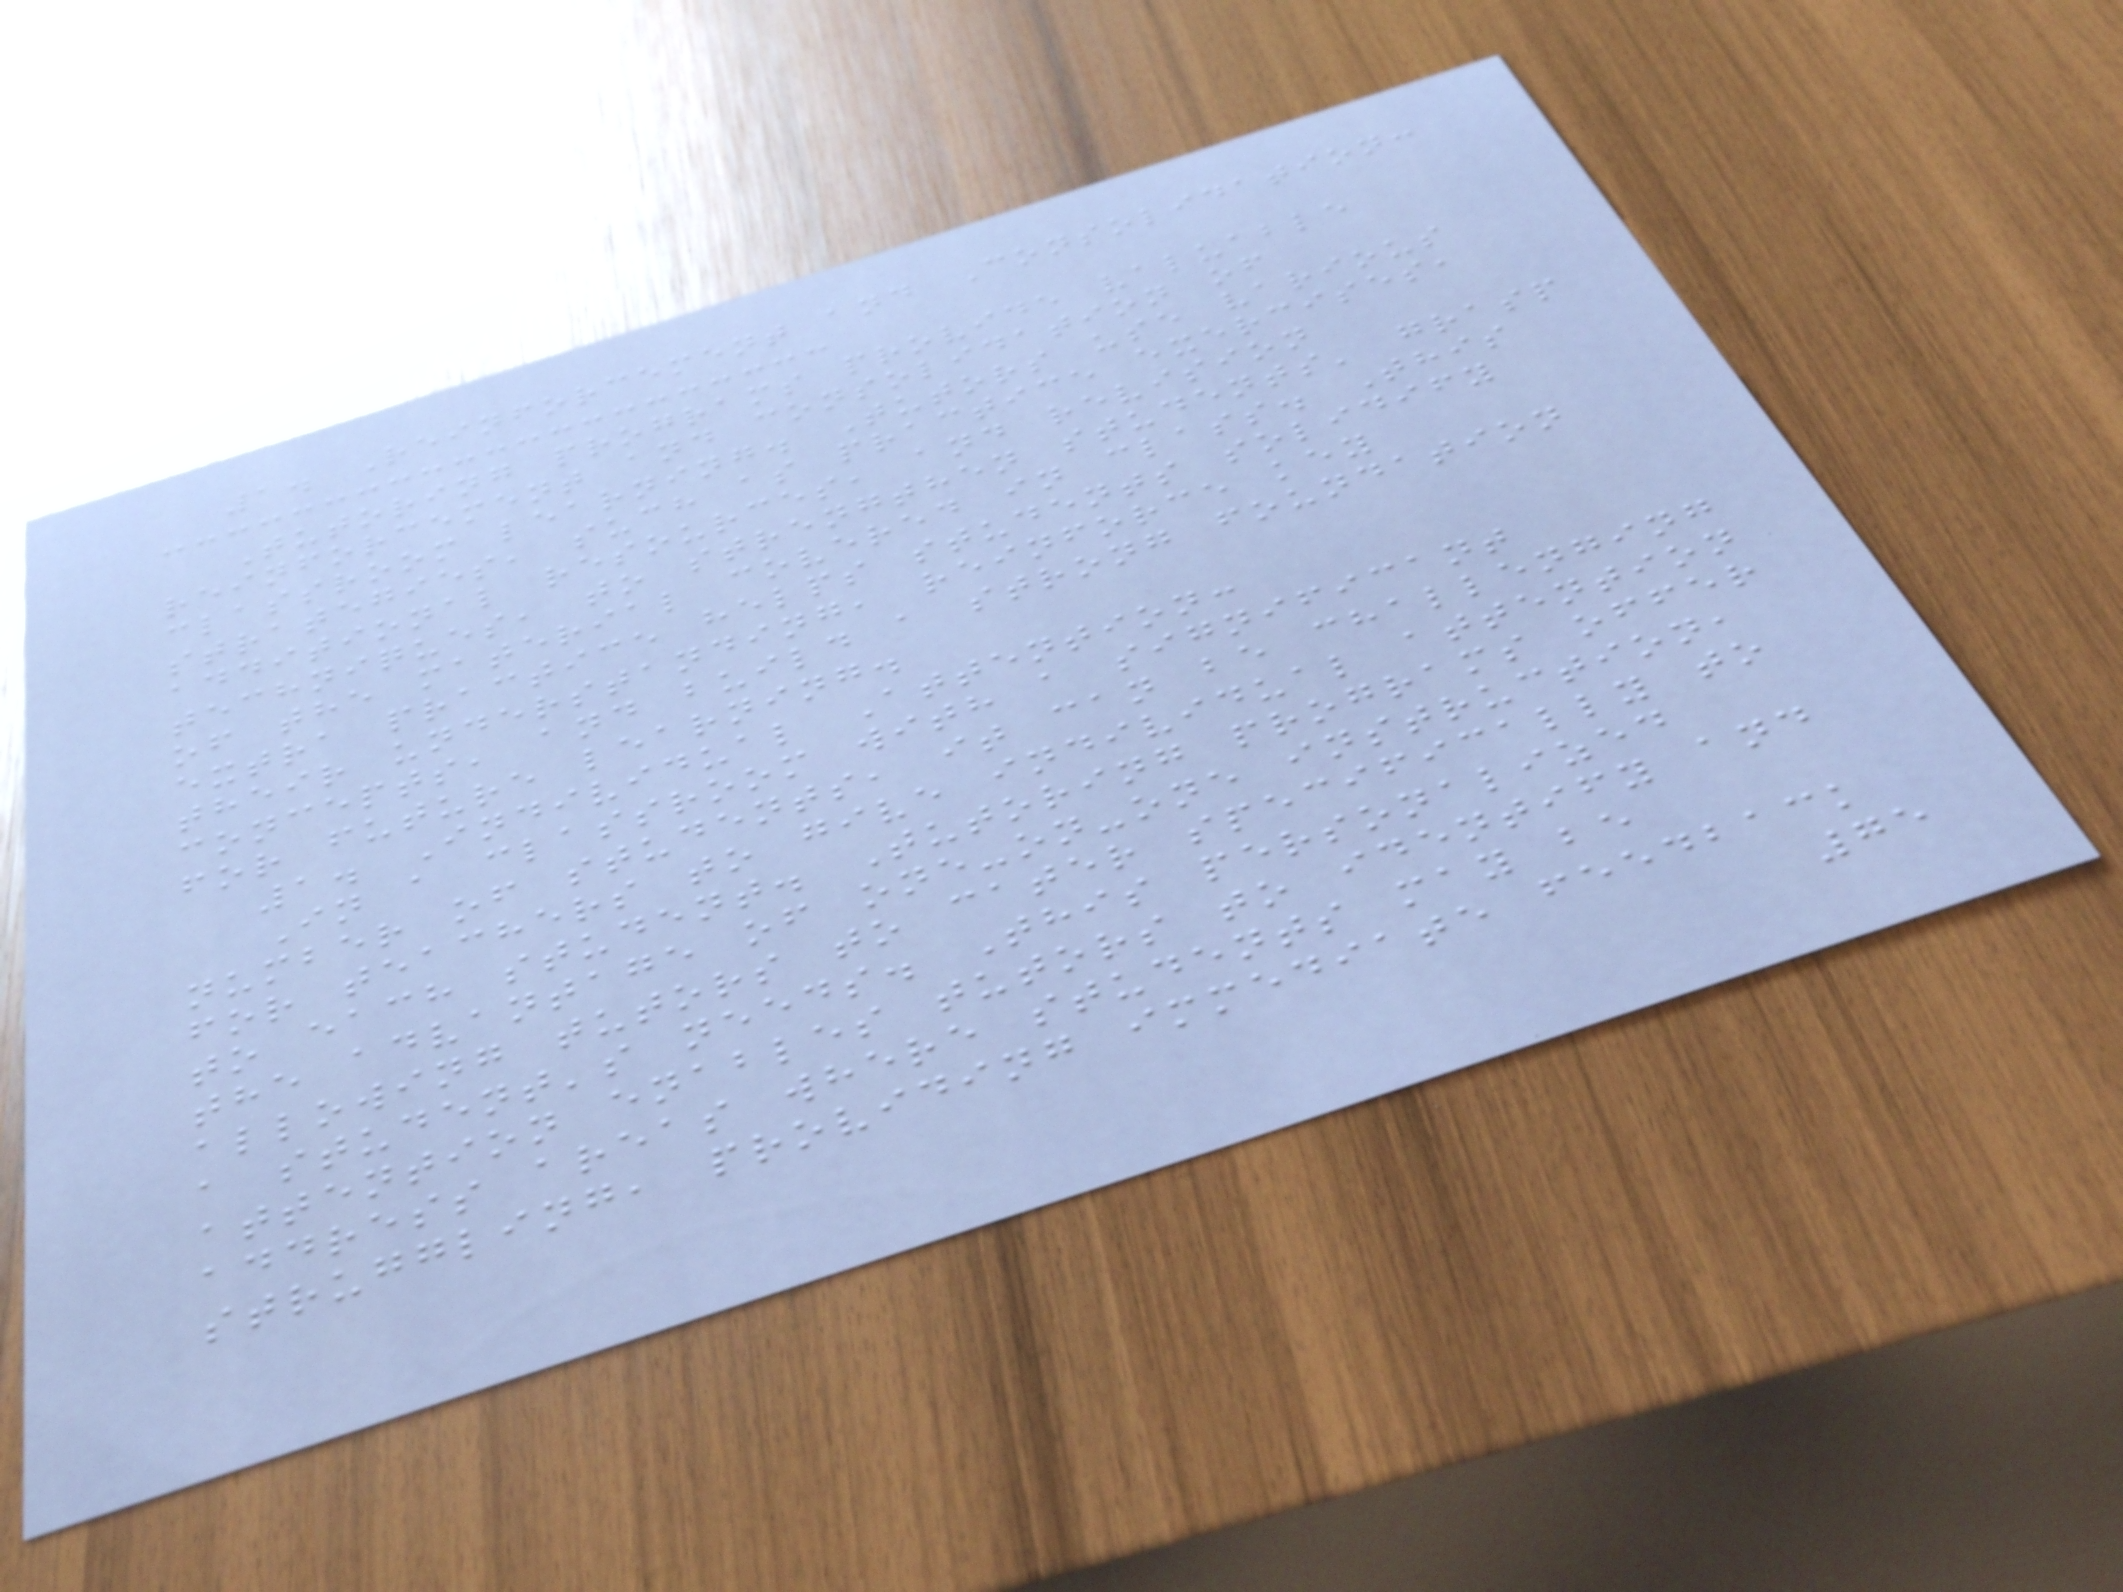1. Reinforcement and Consolidation:
Tutoring programs provide valuable
reinforcement and consolidation of
classroom learning. Tutors use various
strategies, such as practice exercises,
additional resources, and revision
techniques, to strengthen students' grasp
of the material covered in class. This
extra practice helps students solidify
their understanding, reinforce key
concepts, and build a strong foundation
for future learning.
1. Individual Attention:
In a classroom with a significant
number of students, it can be challenging
for teachers to give individual attention
to each student. Tutoring programs offer
the advantage of one-on-one instruction,
allowing tutors to cater specifically to
a student's needs. This personalized
attention enables tutors to identify and
address areas where students may be
struggling, providing immediate feedback
75
